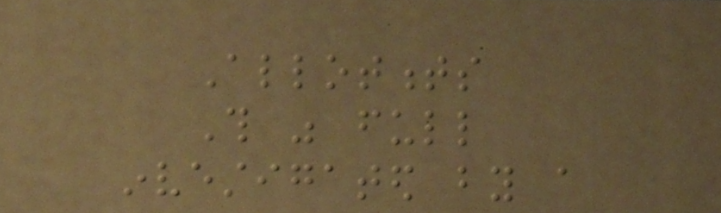Allotments
This was full
investigated by a
